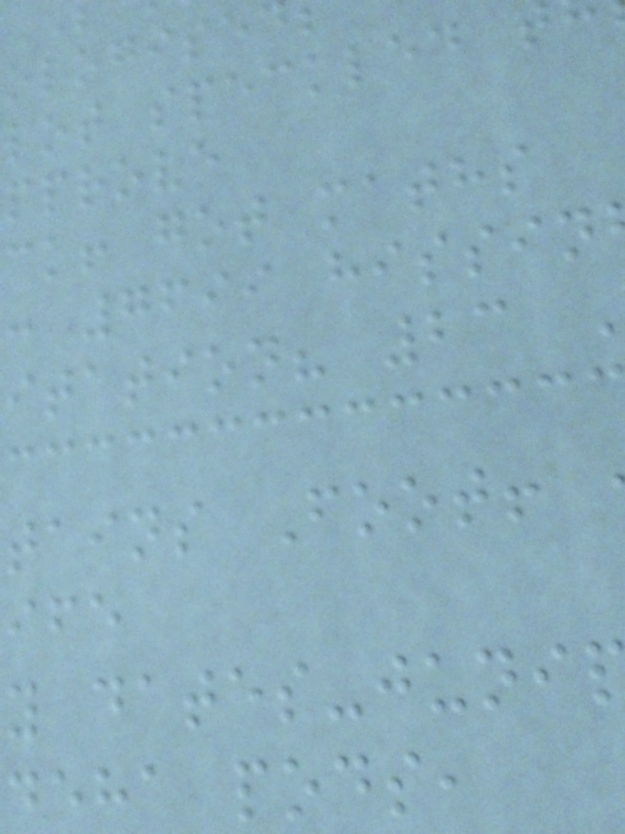lot speckled
pprove
ck! got maths
: 7699 hissin
itation? 23
tains Foot!
y dates-juni
deha pods,
